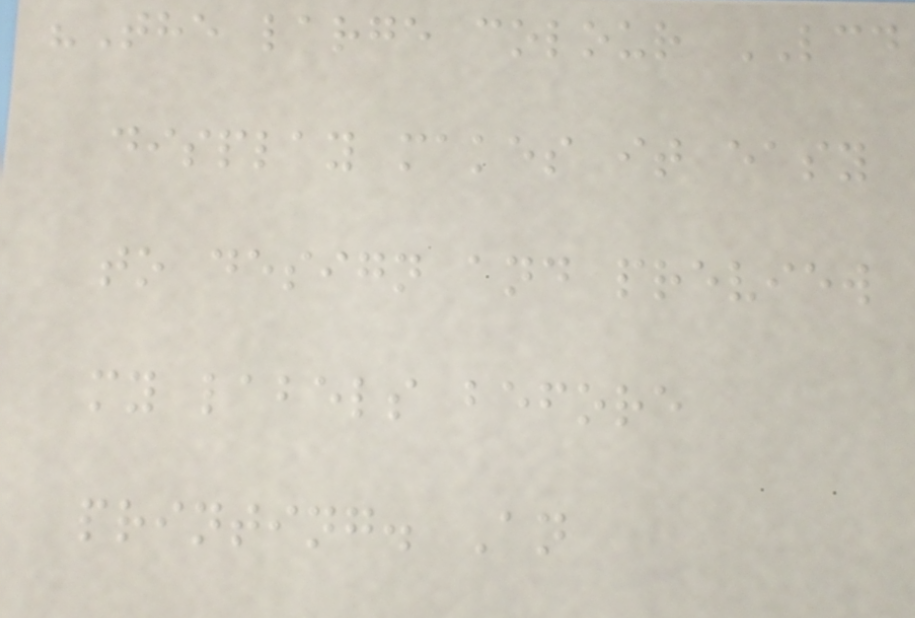"The large colour LCD
display makes it easy
to design and preview
my labels before
printing. An
